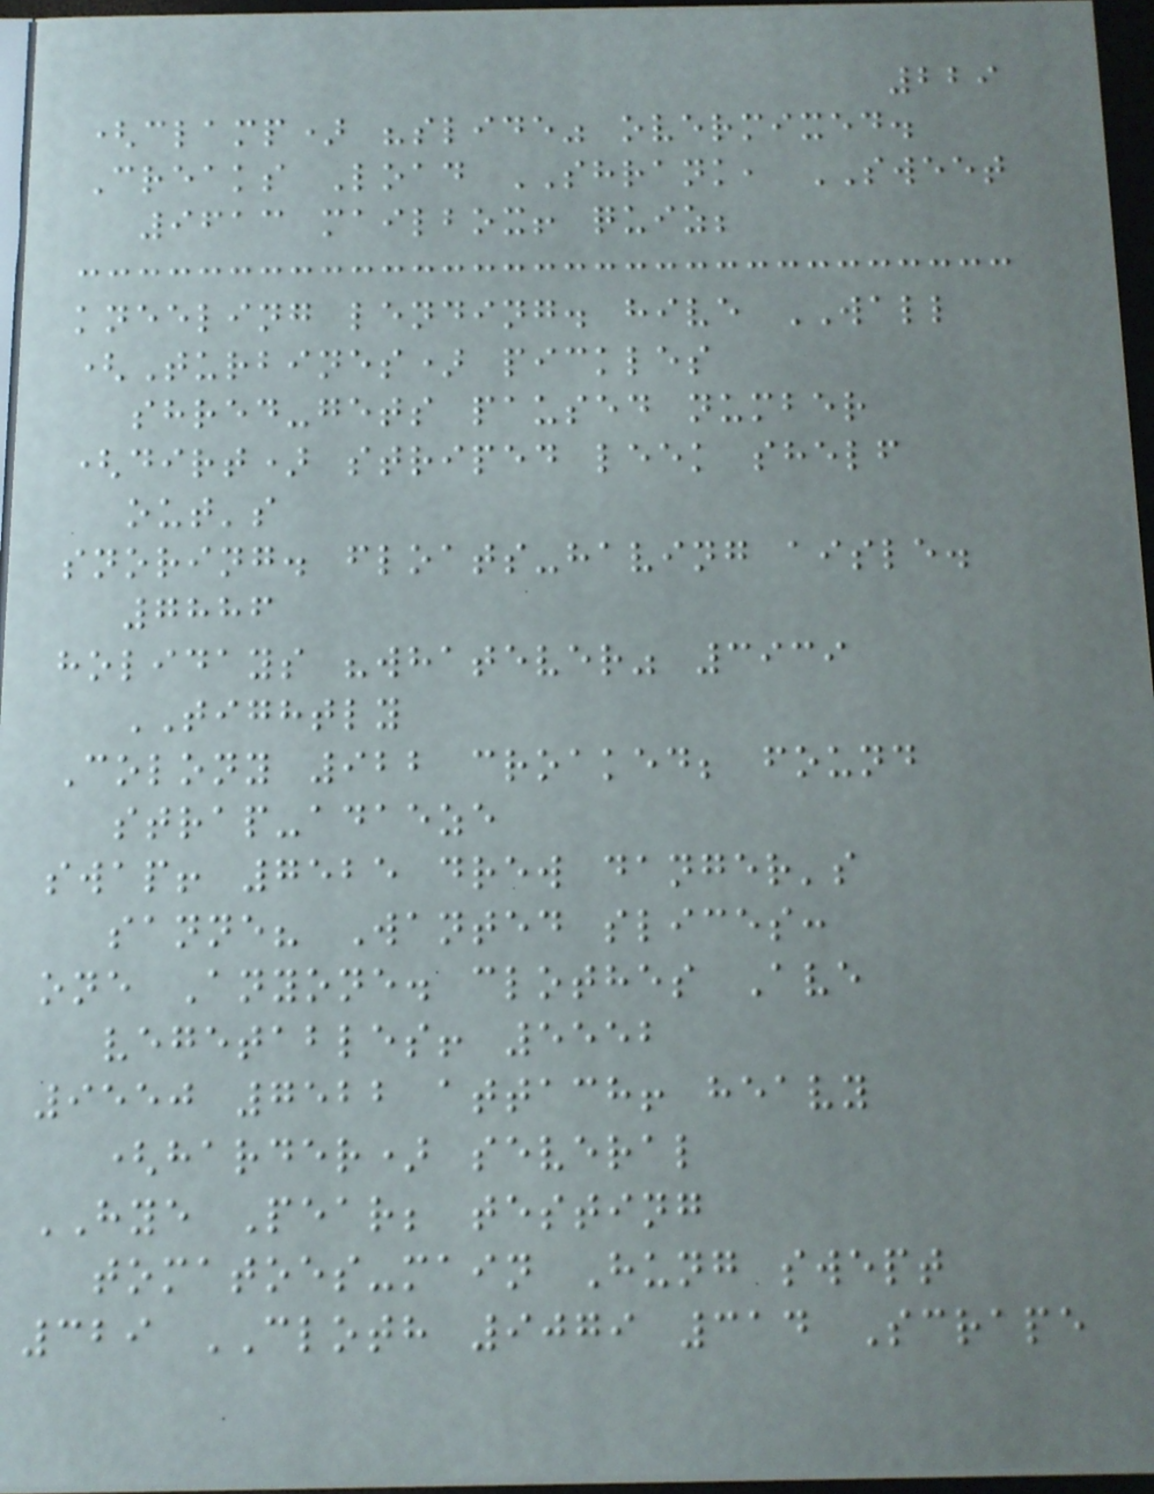229
(clamp) "slide" overmixed.
Creaks Load SHRANK, SWEET
9613 mailbox! quiz;
kneeling lending. hive WALL
(Turbines) pickles
shred-gets paused number
(dirt) striped leek shelf
out's
snoring. floats-having aisle.
7886
holidays "whatever" 3939
TIGHTLY
Colony 922 croaked; found
strap-adaeze
swap! 7525 drew danger's
sanne? Wanted slices:
one Anyone. clothes Ave
vegetables! 5552
9550 7522 attach! heavy
(harder) several
HYE Pear; testing
tomatoes-main Hung swept
329 CLOTH 9079 314 Scrape
